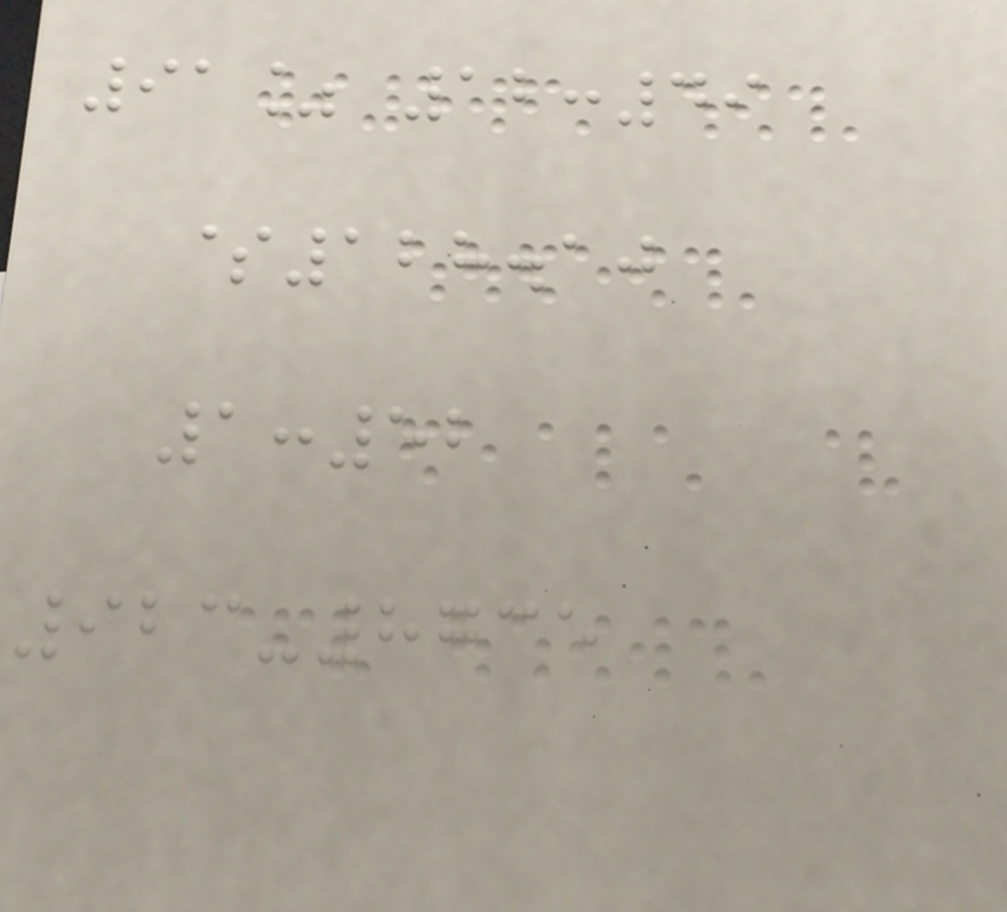91% 12:49
$128.10
1:52
923-8735
